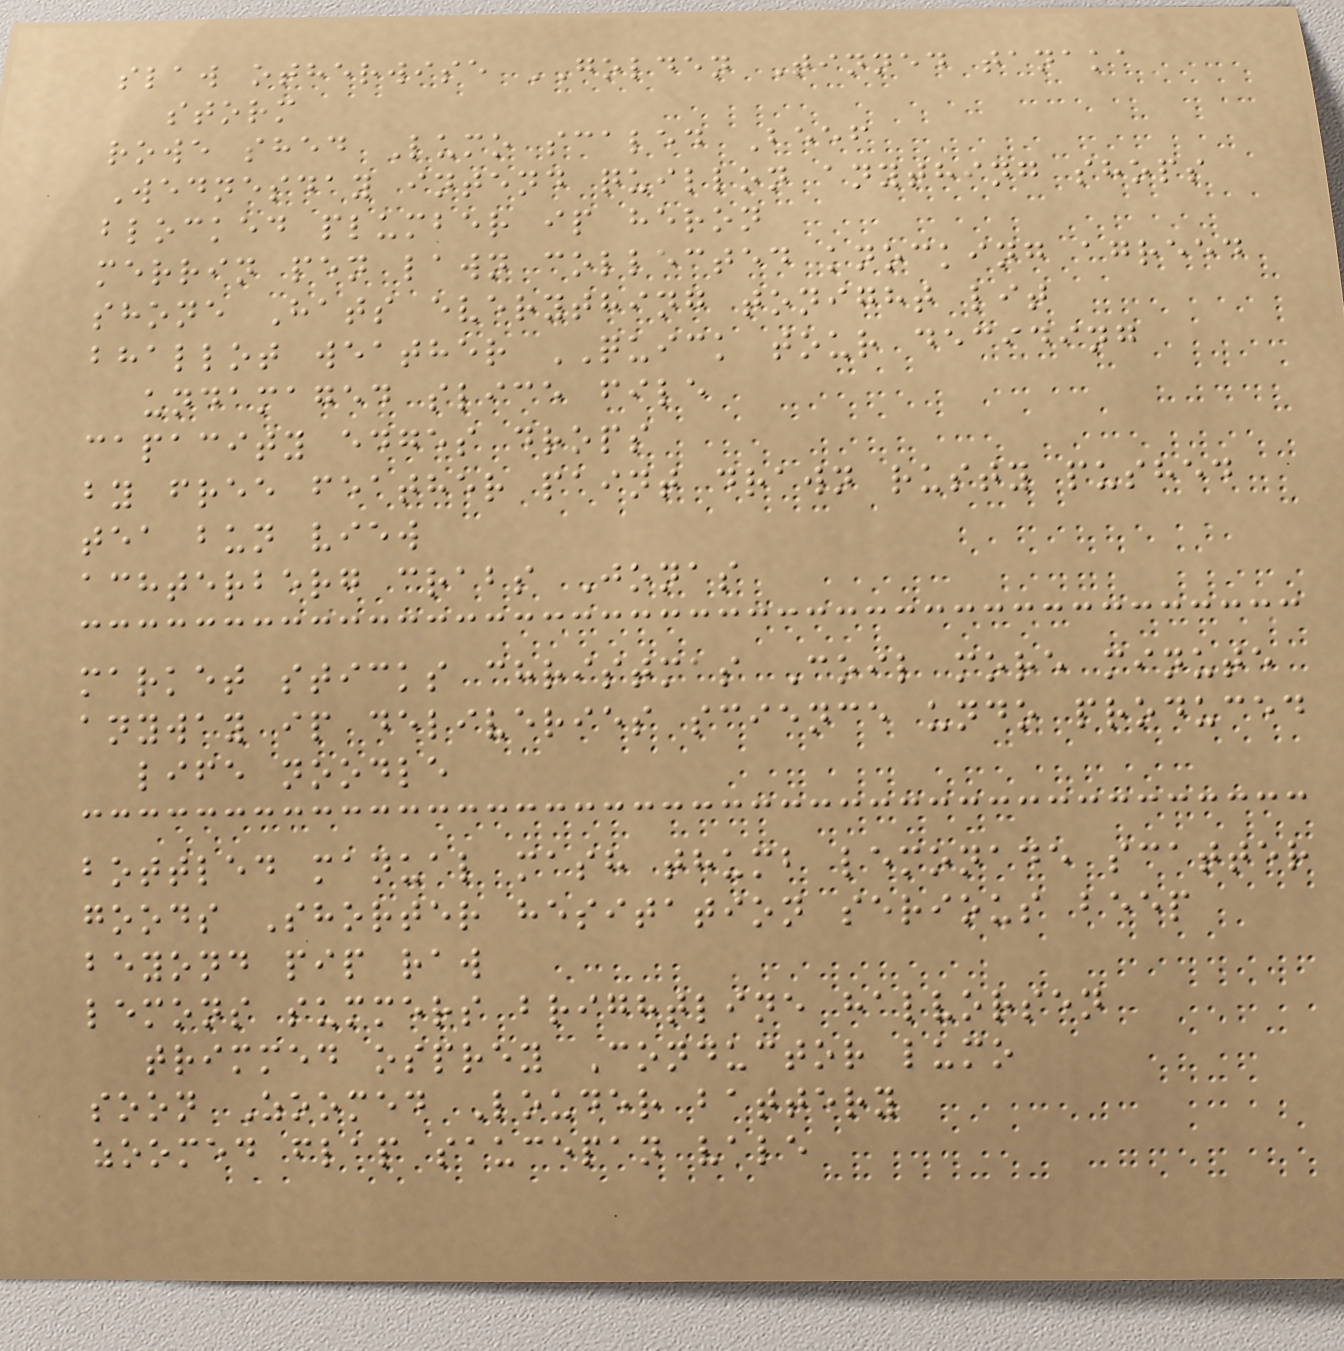slaw otherwise GOLDEN Tinned tanaka
storm
rowe shed Lumo scaled Beef
Wednesday intend quillon anything shops
blocked plumber ip heron
merrin pen lawn collected knocking agreed
shone Hats everything tonight lit
bhallot weather QUICK tour deciding
undamaged slice file
capacity edges drops
by free feather paint drawn rusty pushed
tea bun view
achterberg crabs Jonas
market sticks christmas Coil more minute
anyway ip deliveries science undo produced
life noodle
bottled manual mash thumb lemonade scatter
goods Shorter hesitation serious beep
beyond pip raw
lemons summers brightline halvorsen
trimmed osprey Conductor lumo
soon Zoomed Louder battery
zoomed flap saucepan vale
